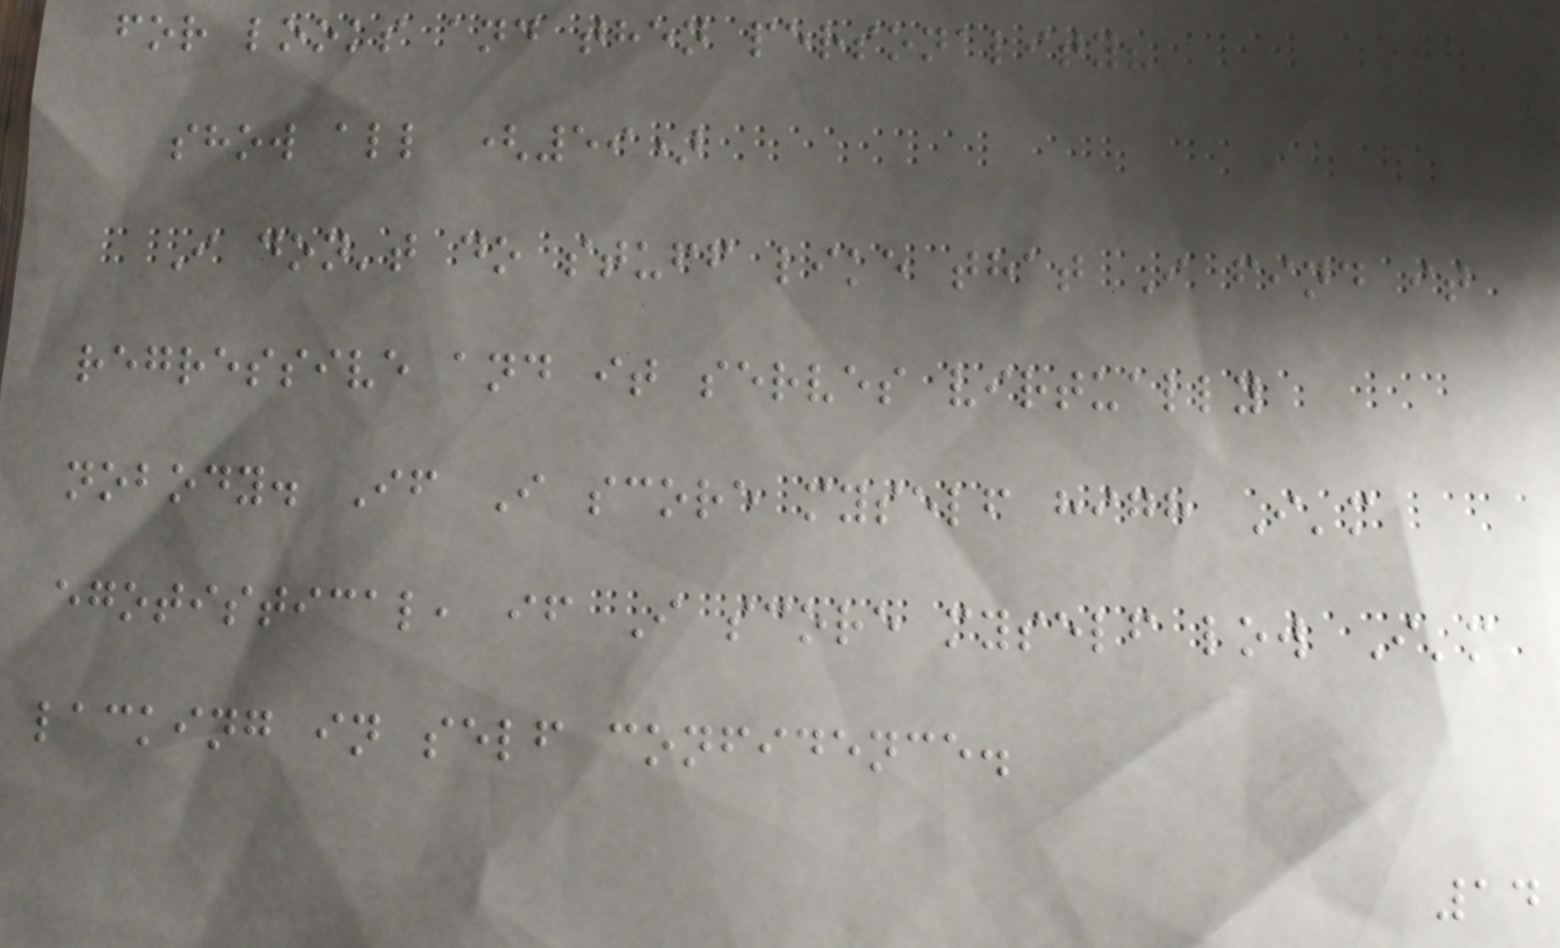for looks and then personality?
show all (59)
I don't do stuff like that I find it
regressive and it serves virtually
nobody. If I score myself high I'm
egotistical, if I score myself low I'm
lacking in self confidence.
14
